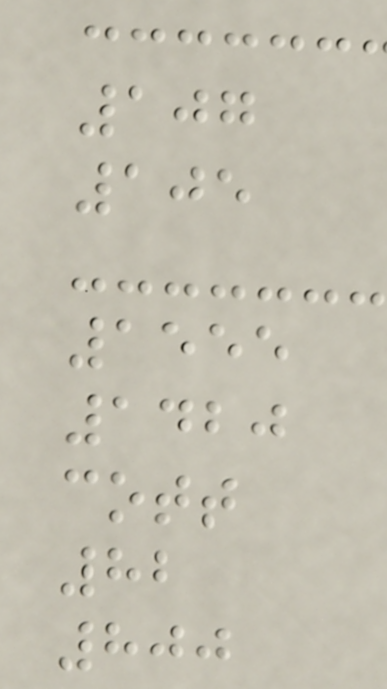107
105
1555
1420
cott
82
800
